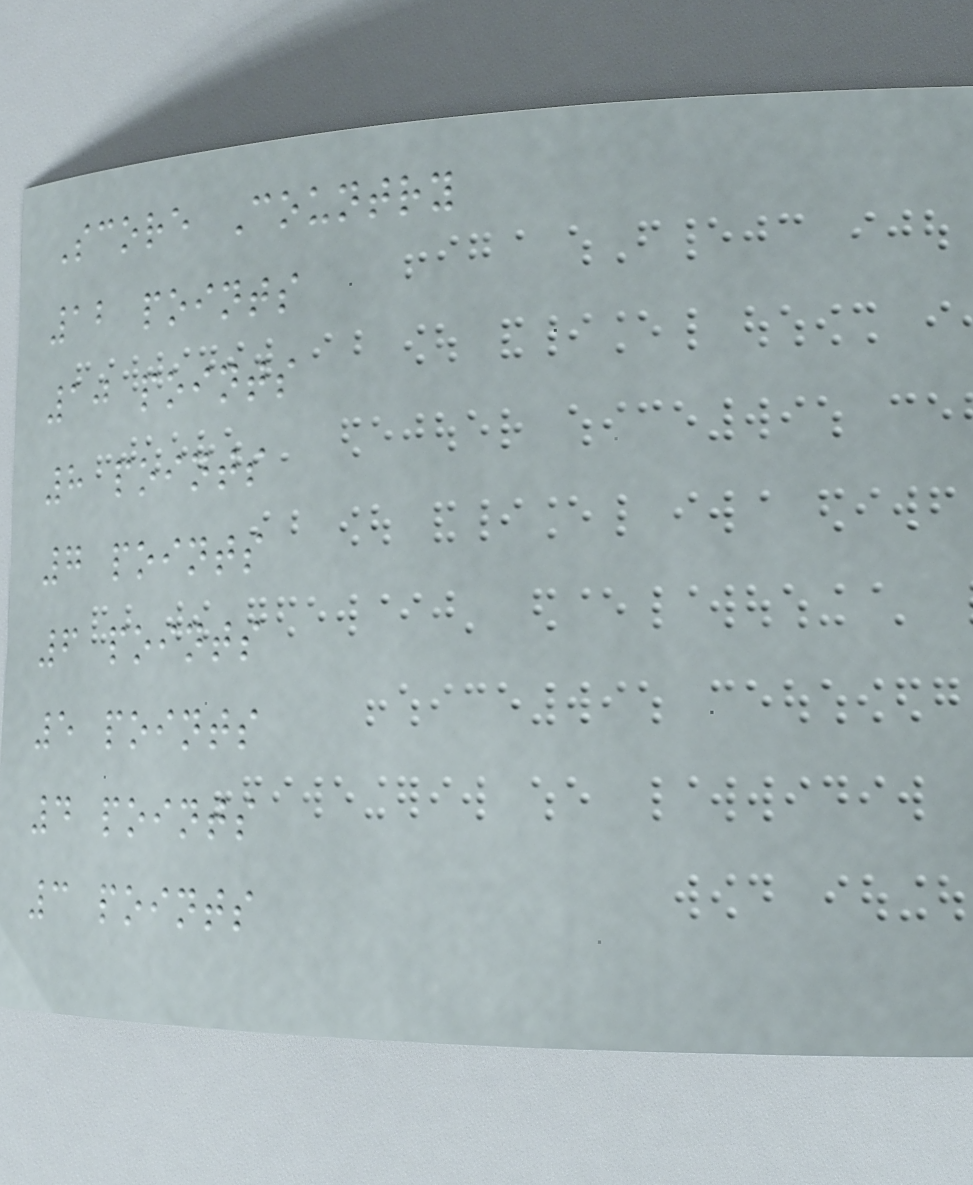Score Country
12 points
10 points
8 points
7 points
6 points
5 points
4 points
3 points
